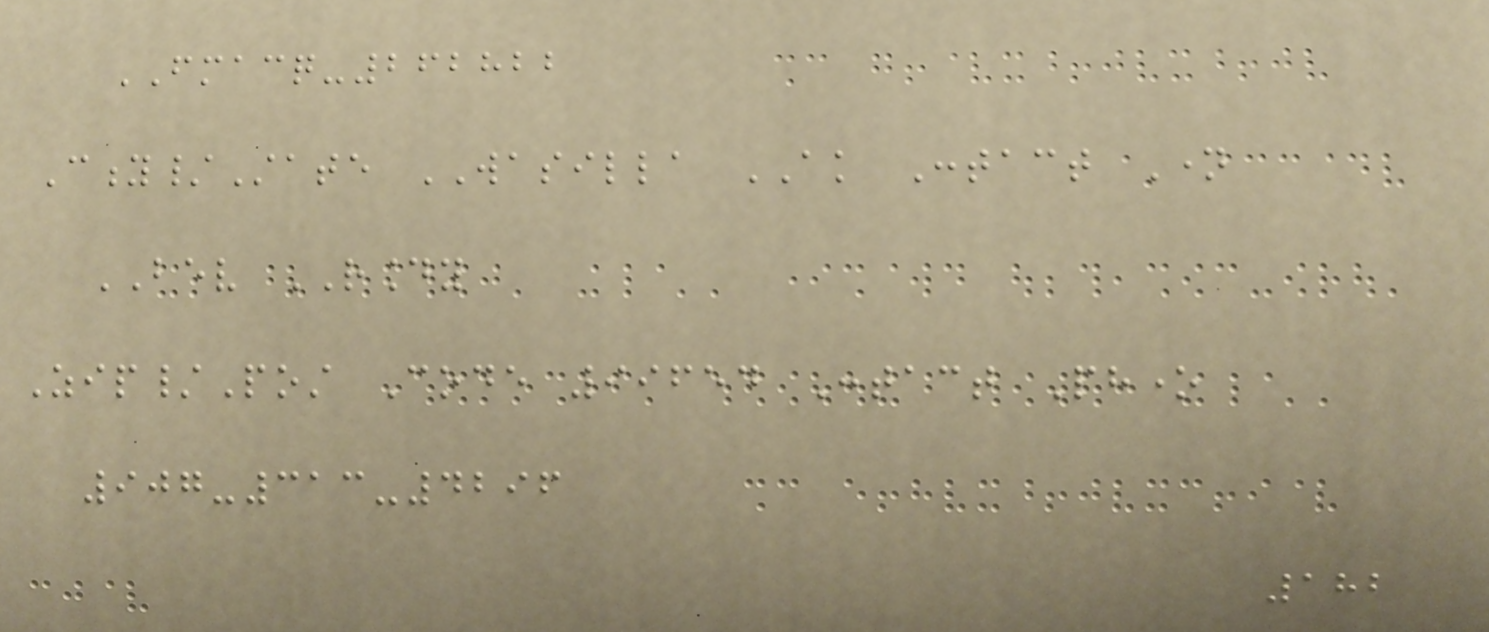FMACQ-262822
City/State WASILLA AK Contact Name
BEV ROUNDY
Zip/Post Code 99654 Contact Phone
907-313-4296
182
